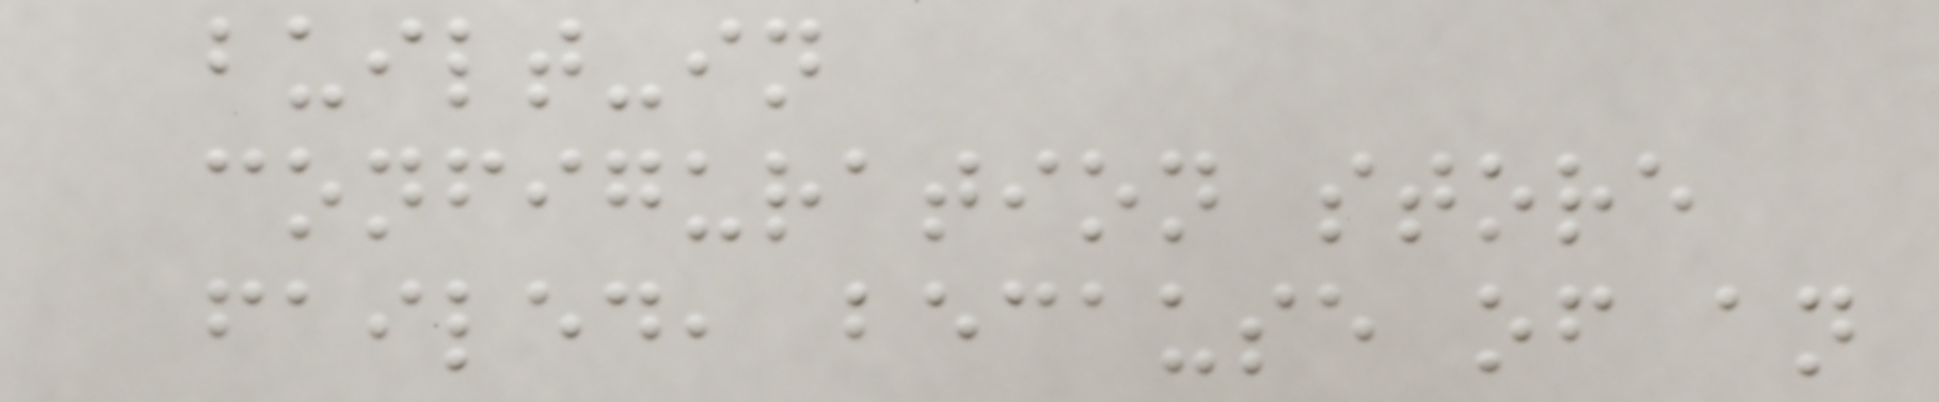built-in
configuration store
failed, because of an
